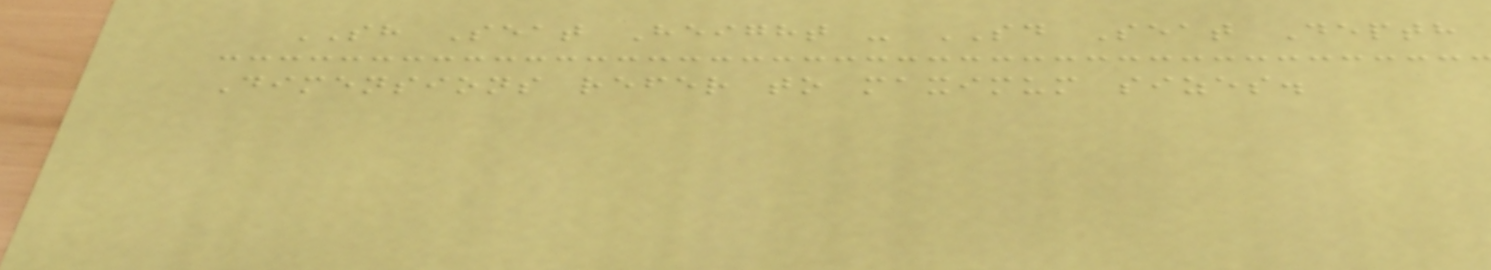SH Seat Height - SD Seat Depth
Dimensions refer to maximum sizes.
